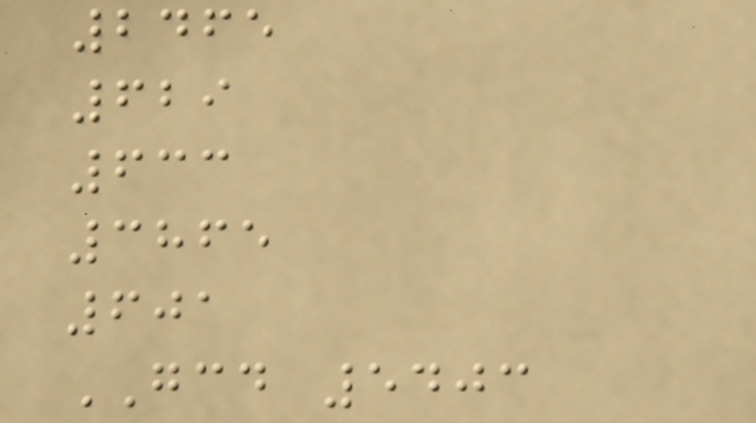2465
629
633
3865
601
GCD 5403
